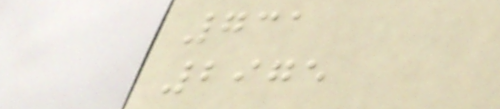731
2975
